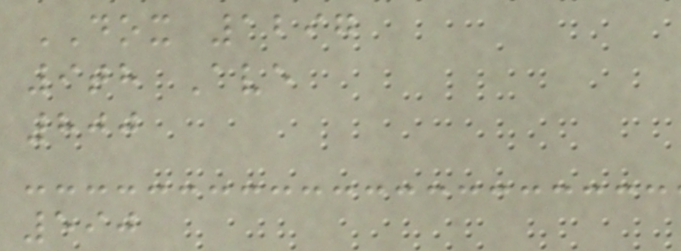DOX 1297
9th Ave
800
590
